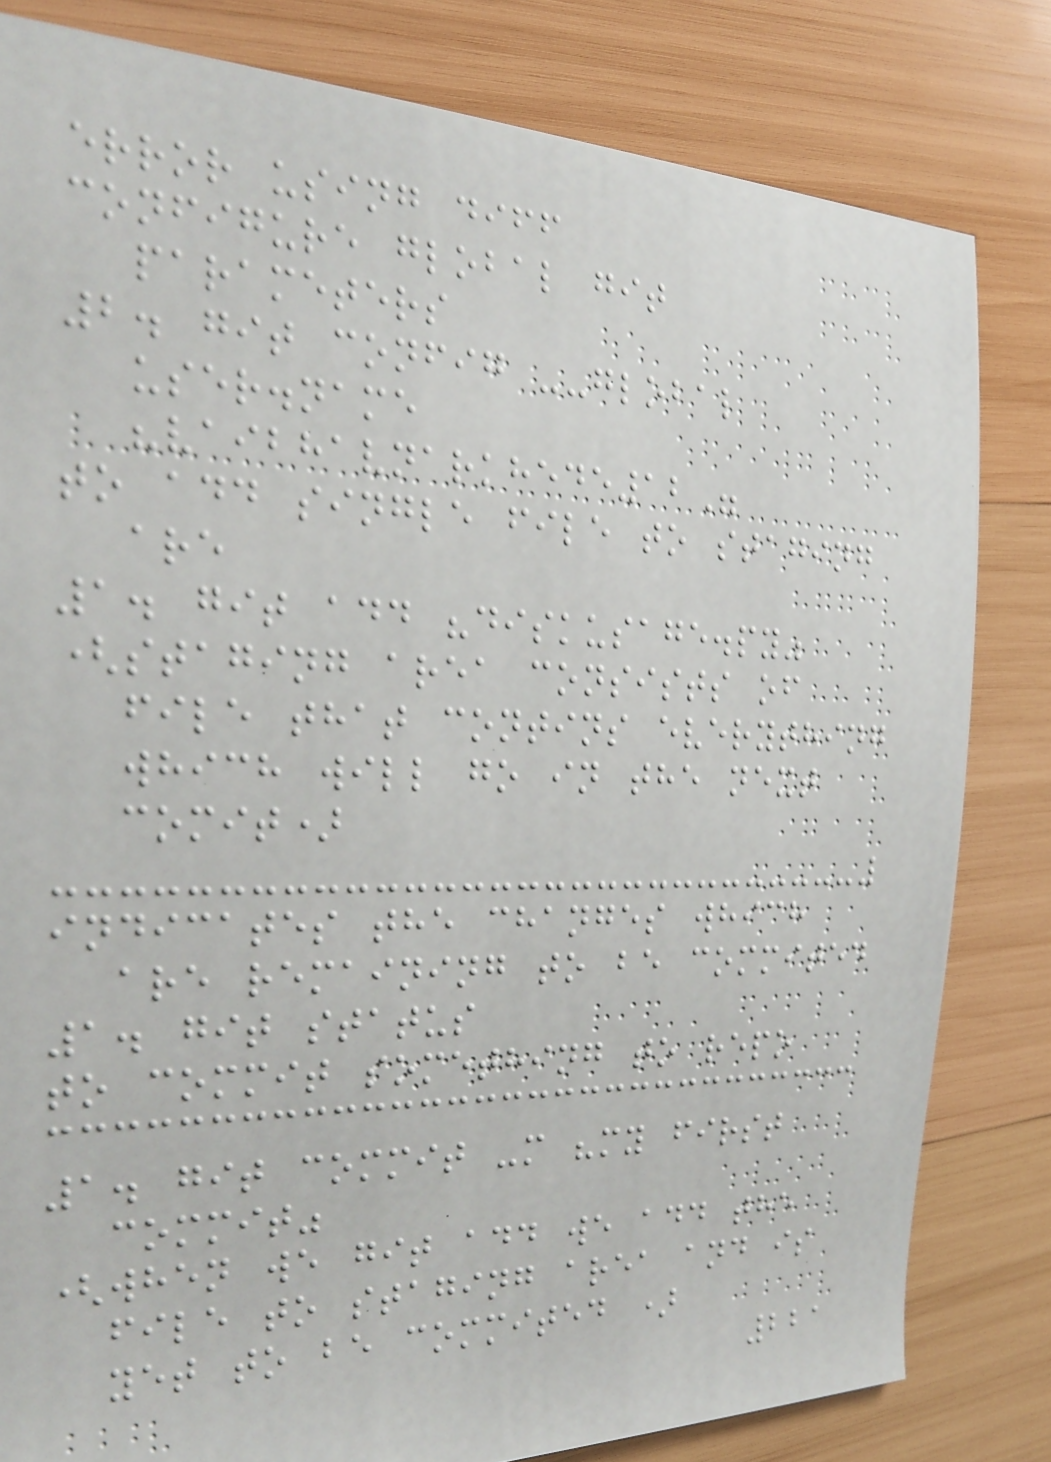error using diff
configure global git
parameters
2. git config --global
user.name
"vaibhavnarkhede12"
to add single file to staging
are
1. git add "diskusage.py"
(staging area consists of
file that contins everything
which will go in the next
comit)
indicates the changes which
are remaining to be commited
1. git status
to commit something to repo
1. git commit -m "my first
commit"
(when we git add we add the
file to staging area and is
yet to be commited )
221
